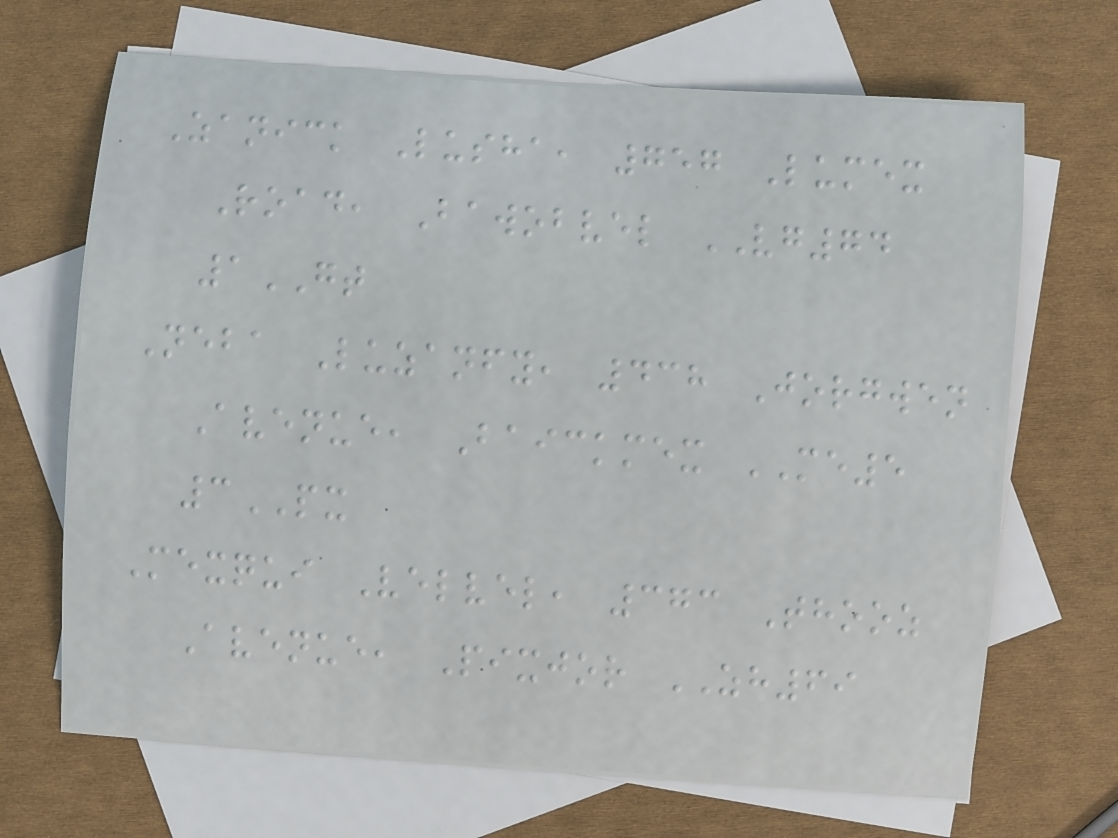Zanick Lusha, 757 Lumex
Road, Bawobvel VG74
1GT
Neba Luzanfy, 438 Jorgwen
Avenue, Baickmex ME5
3PX
Mexqui Velvel, 373 Thooz
Avenue, Pixjor ZH69
